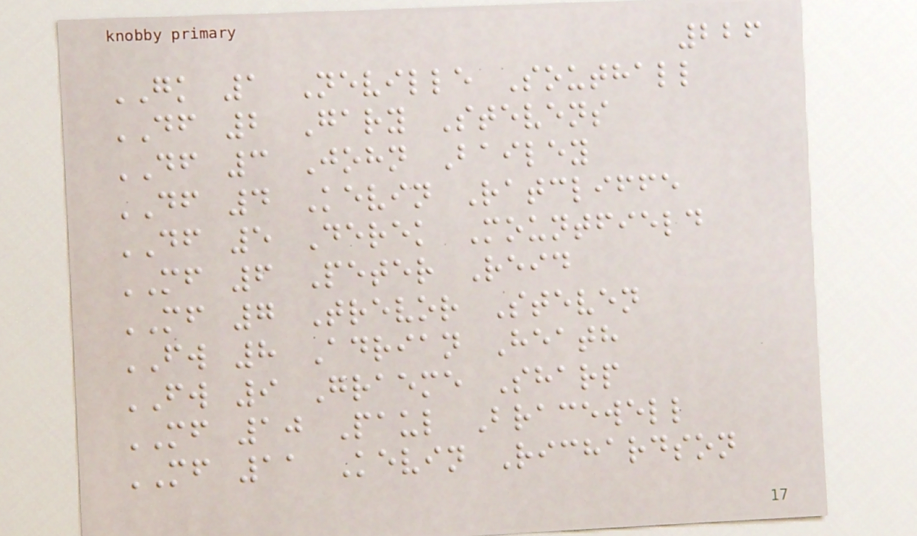226
GK 1 Neville Southall
DF 2 Gary Stevens
DF 3 John Bailey
DF 4 Kevin Ratcliffe
DF 5 Derek Mountfield
MF 6 Peter Reid
MF 7 Trevor Steven
FW 8 Adrian Heath
FW 9 Graeme Sharp
MF 10 Paul Bracewell
MF 11 Kevin Richardson
